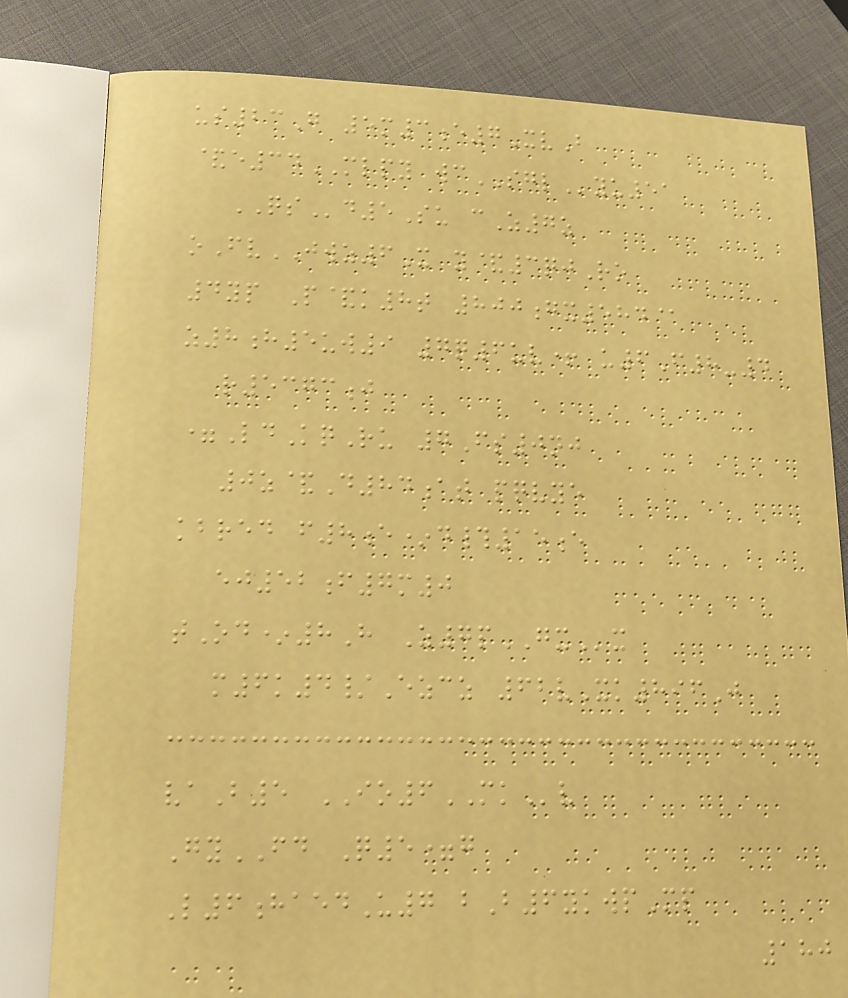us23G 5m3e7XvB
&e34MLPY wcSGLyu51
QSd5Su cZ7z
oFvJWZ6X y&3qjRo
4yp P&k8t 800gx584@
z8h5uw9 7q6uv+ u6F8-4
r5373j
=LdKqRu 7Fs0nj
0z&D84at pqvye
kbred f8e*d#15e
ej52f7m0
tOd*8H Z7pGXx
m6k4/Ezcz 62vXk896J
vaB5 IO6MKv
GyFD Q5=g
L6haedU7 bB6ykwpMp
180
